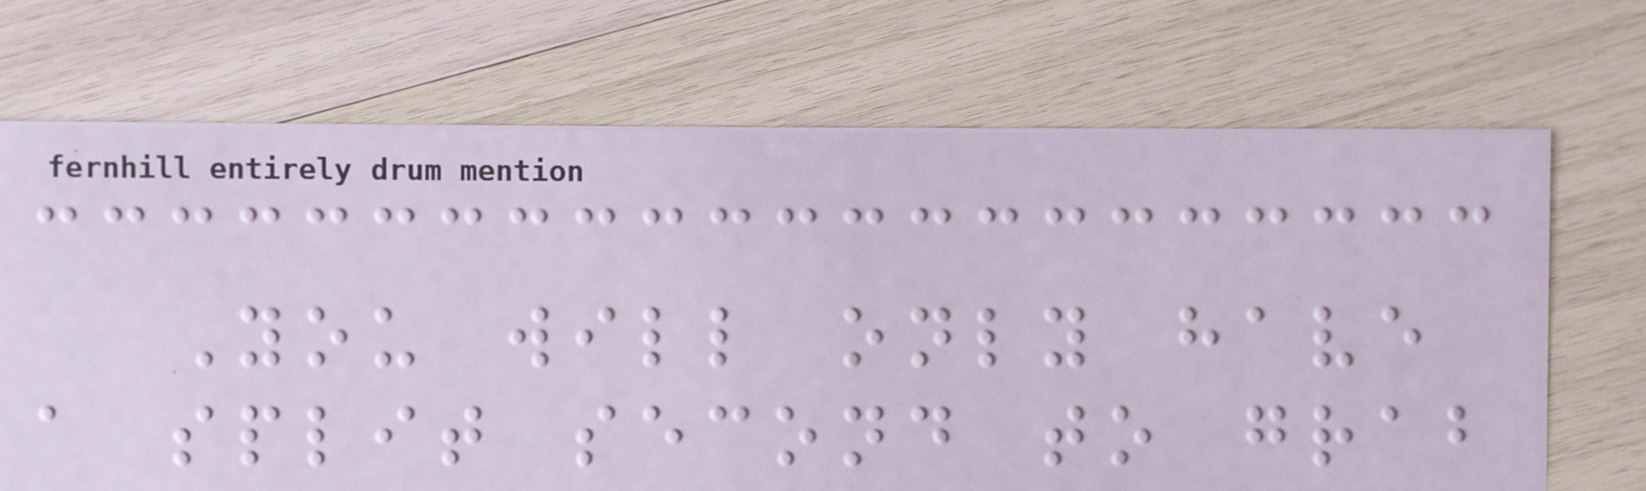You will only have
a split second to grab
